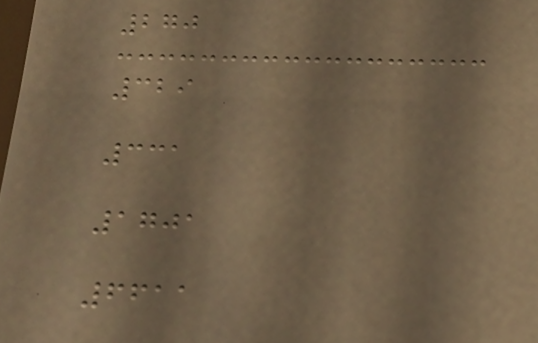270
329
331
1701
6611
